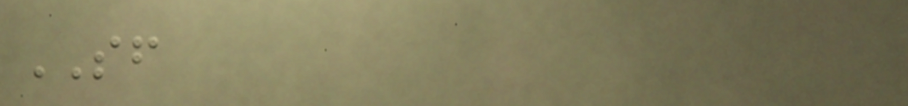SF
